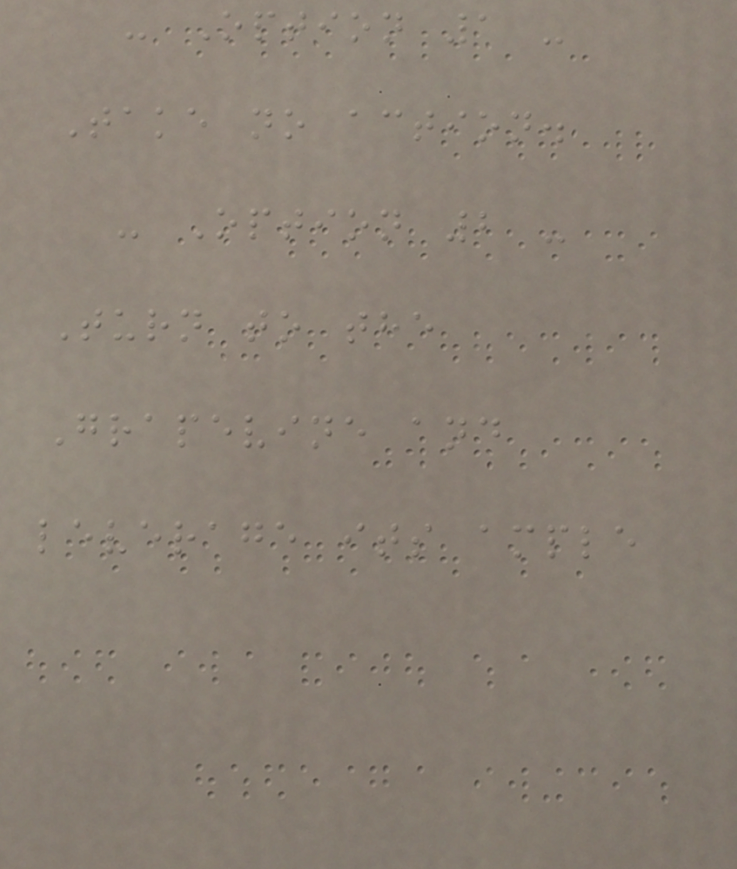- Option 1 -
Take no action.
- Option 2 -
Turn to the
Grapevine and
leverage its ample
